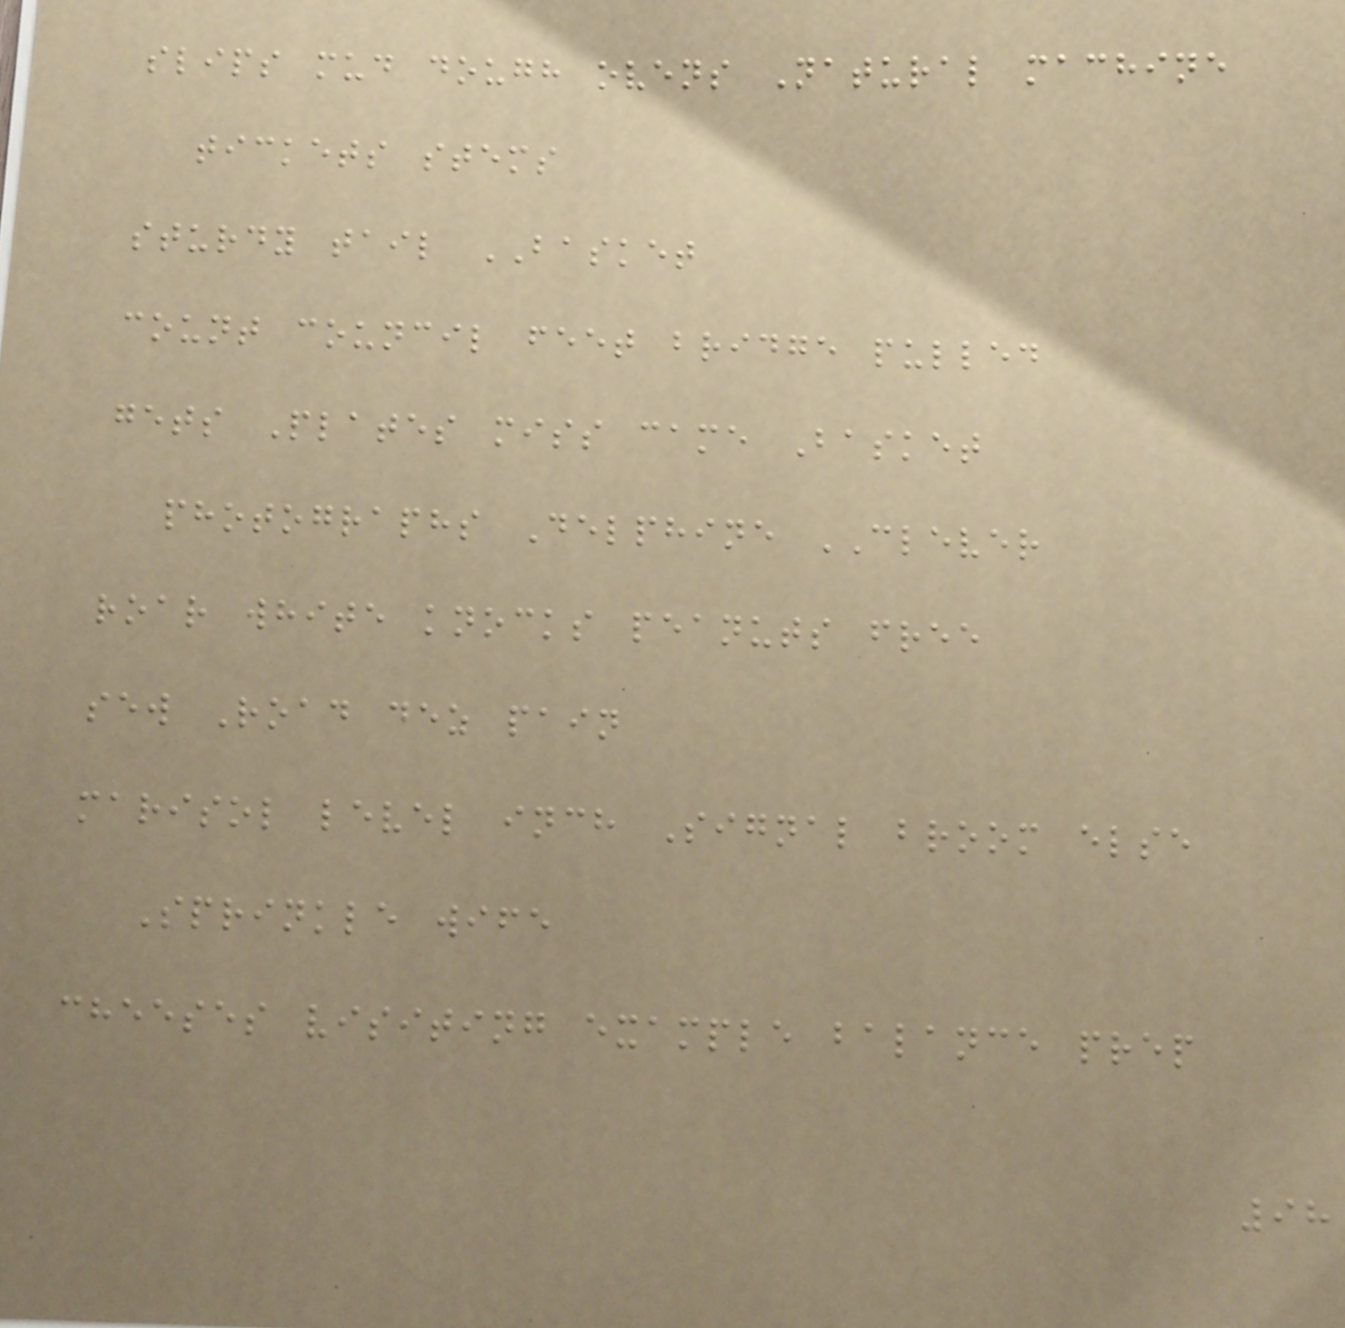slips mud dough ovens Natural machine
tickets stems
sturdy tail BASKET
count council feet bridge pulled
gets Plates miss came Basket
photographs Delphine CLEVER
roar white knocks peanuts free
sew Road dez pain
marisol level inch Signal broom else
Sprinkle wife
cheeses visiting example balance prep
98
